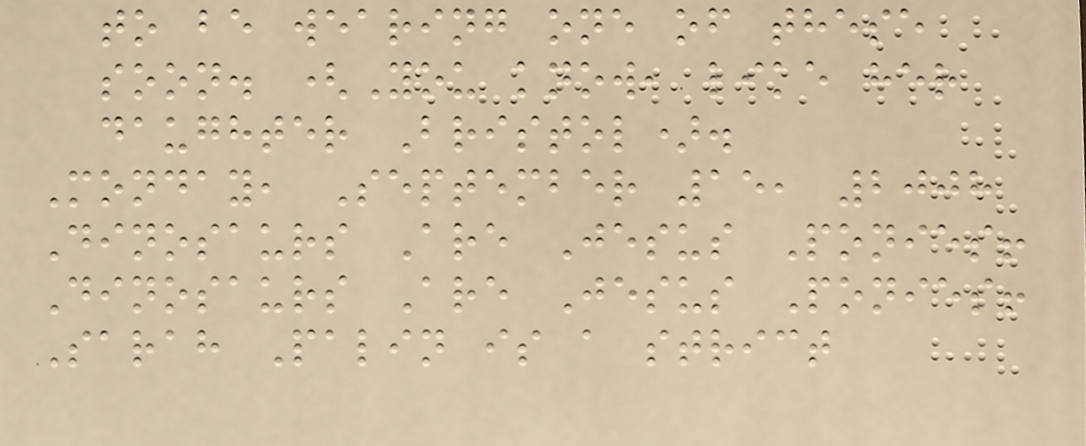to be wearing one of these
soon. (You know, like her
daughter Bristol).
Monday, September 15, 2008
Dinosaurs Are Jesus Ponies!
Dinosaurs Are Jesus Ponies!
Sarah Palin is a strict
